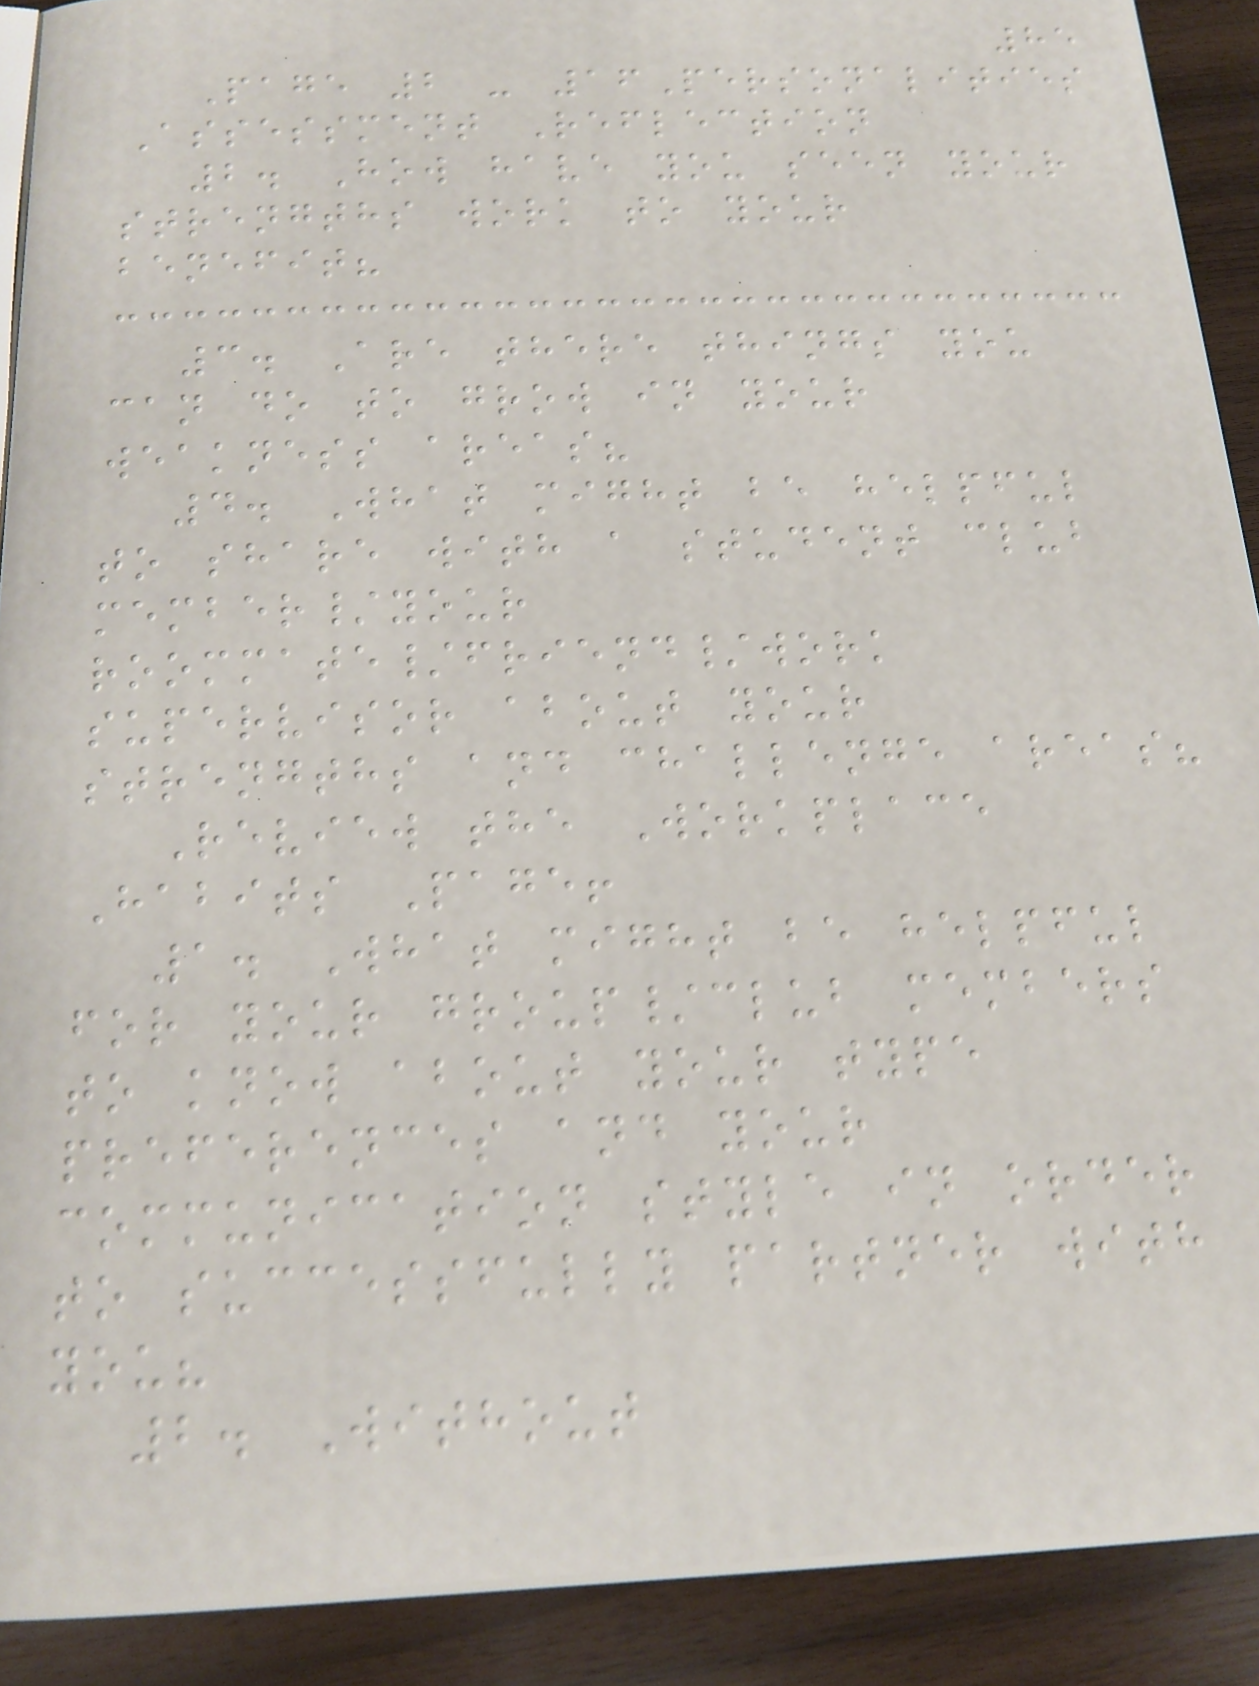85
Page 2 - 16Personalities
Assessment Reflection
2. How have you seen your
strengths work to your
benefit?
3. Are there things you
can do to grow in your
weakness areas?
4. What might be helpful
to share with a student club
member/your
roommate/friend/work
supervisor about your
strengths and challenge areas?
Review the Workplace
Habits Page!
1. What might be helpful
for your group/club members
to know about your type
preferences and your
communication style in order
to successfully partner with
you?
2. Without
